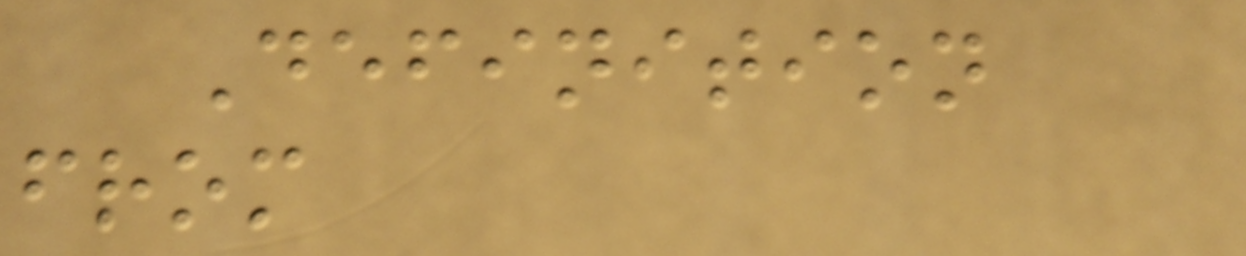Definition
from
